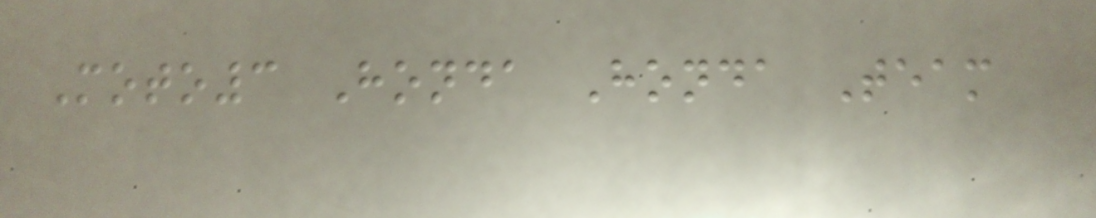Moto3 Honda Honda Team
